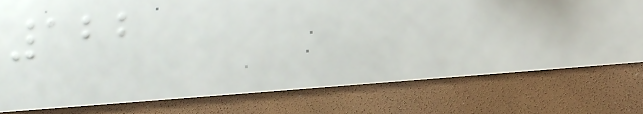122
